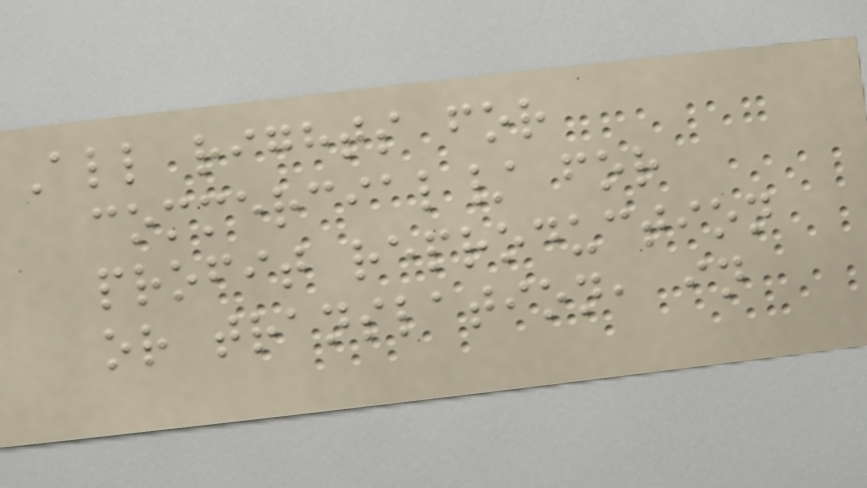All rights for
commercial/ for
profit reproduction
or translation, in
